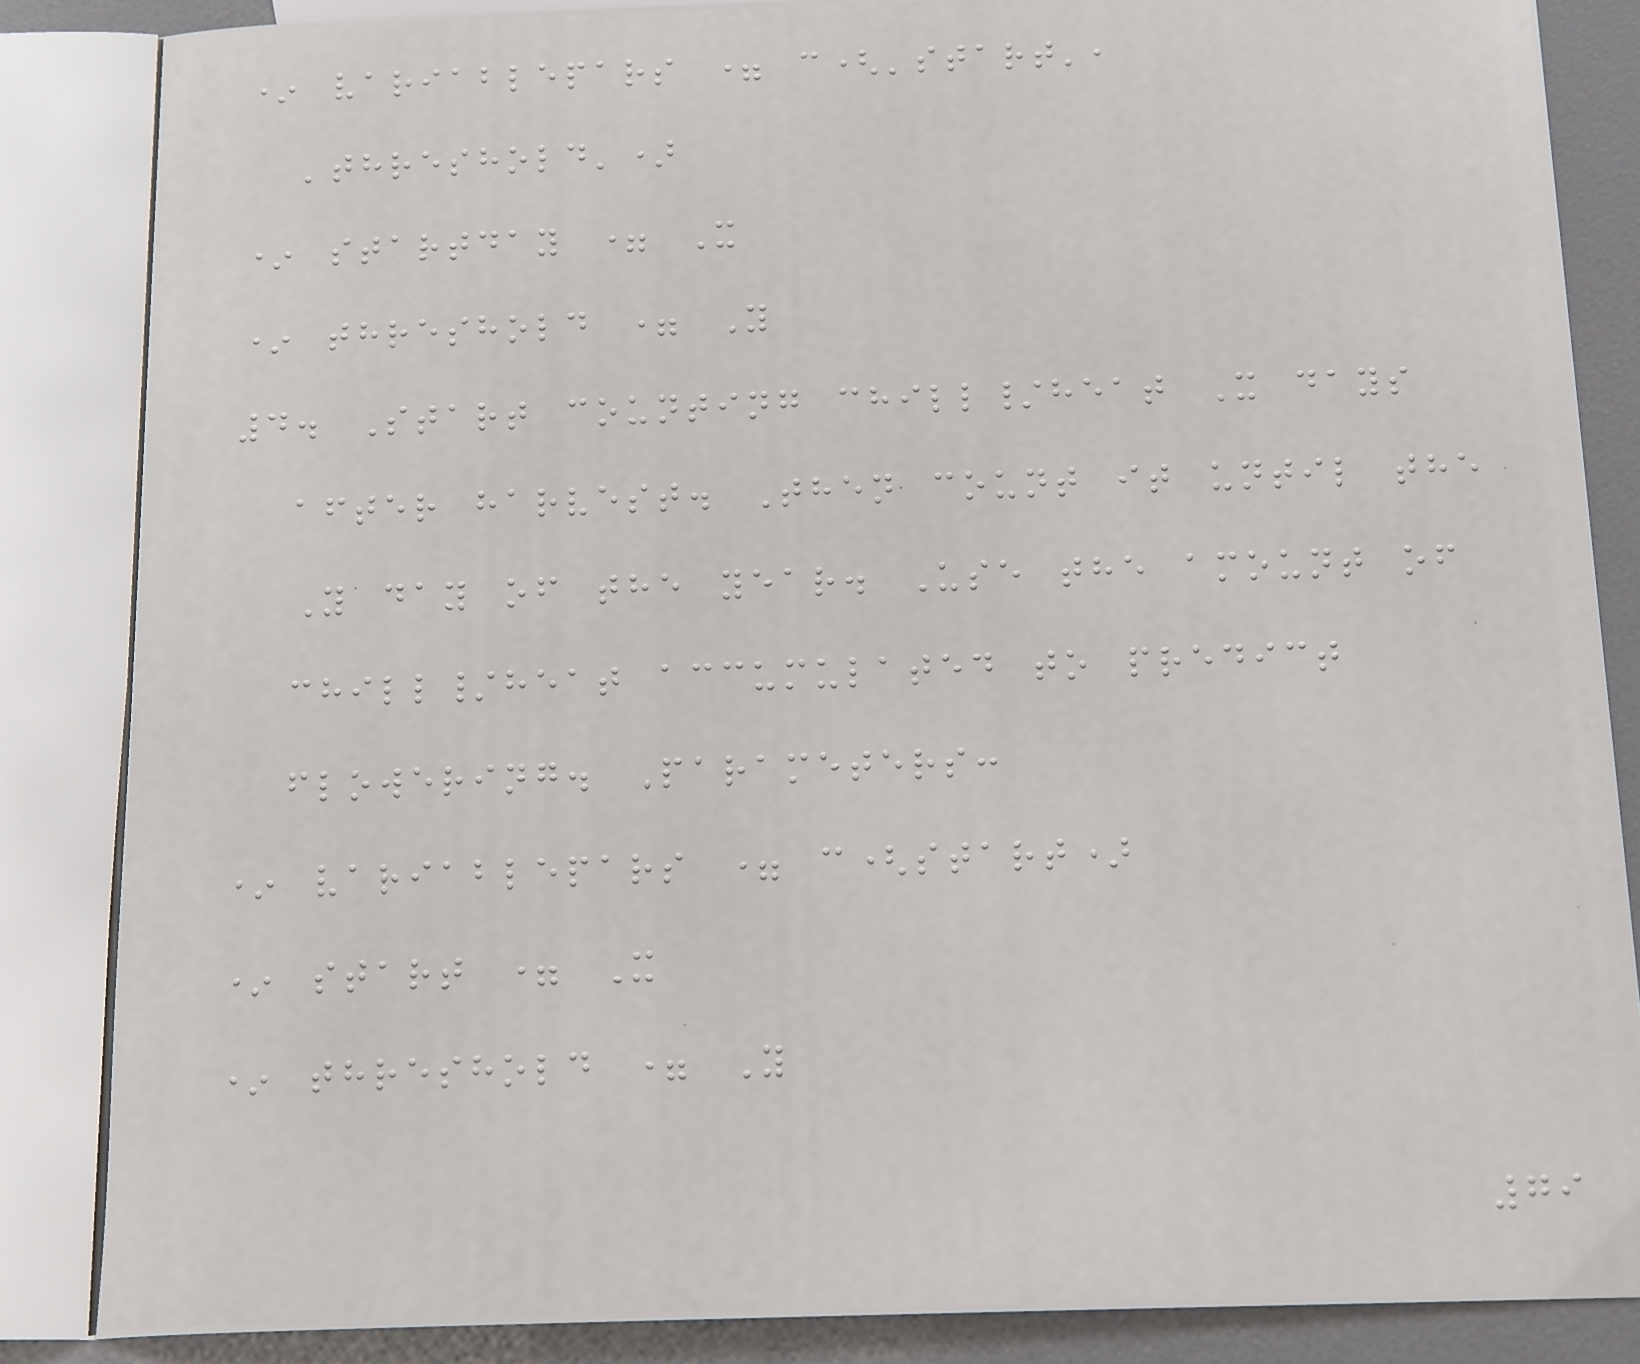* variablepars = c('start',
'threshold')
* startday = X
* threshold = Y
4. Start counting chill/heat X days
after harvest. Then count it until the
Y day of the year. Use the amount of
chill/heat accumulated to predict
flowering. Parameters:
* variablepars = c(start)
* start = X
* threshold = Y
79
